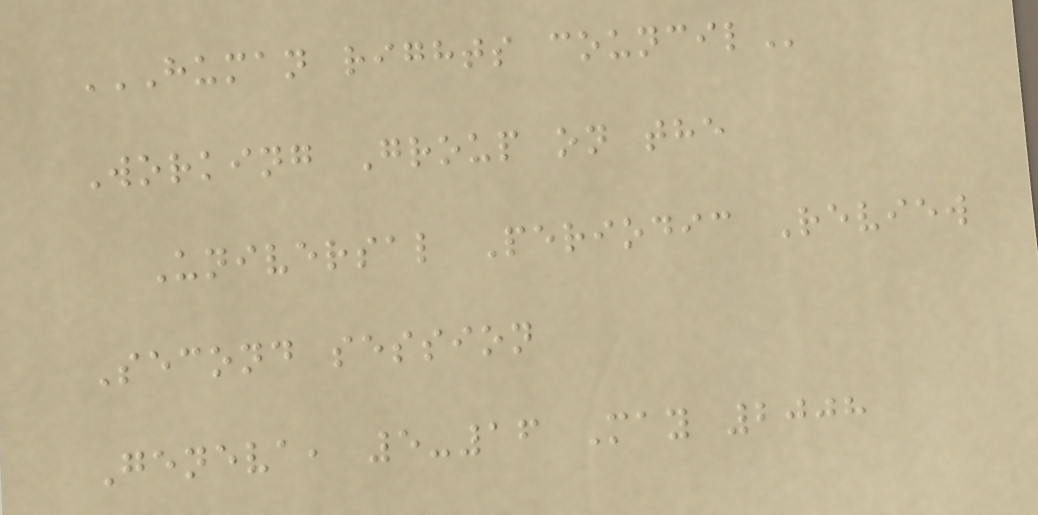HUMAN RIGHTS COUNCIL
Working Group on the
Universal Periodic Review
Second session
Geneva, 5-16 May 2008
